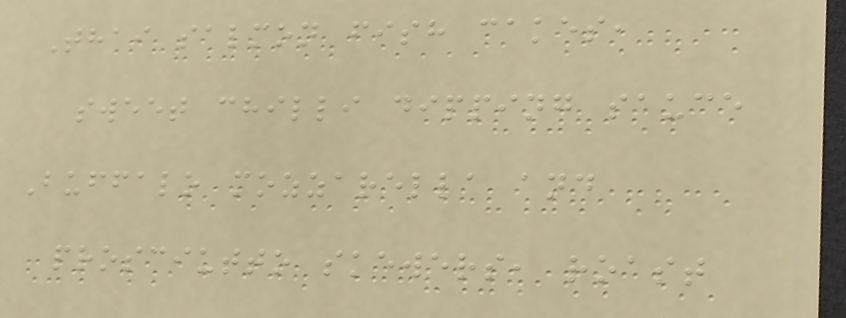Thai salmon fish cakes,
sweet chilli dipping sauce
Buffalo mozzarella and
prosciutto skewers, roast
